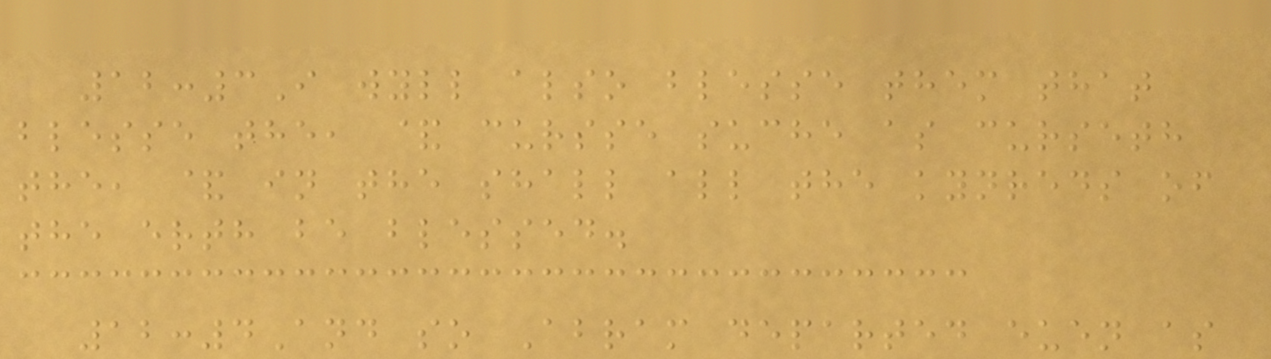12:3I wyll also blesse them that
blesse the, & cursse suche as curseth
the, & in the shall all the kynreds of
the erth be blessed.
12:4And so Abram departed euen as
